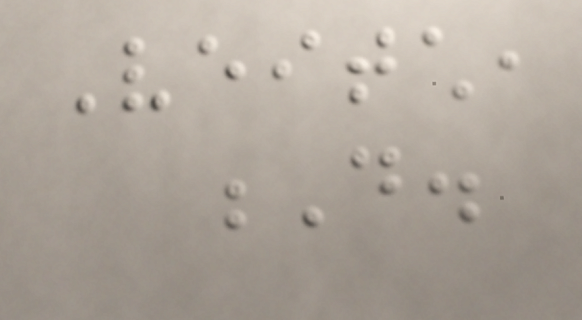Veitch,
D.
